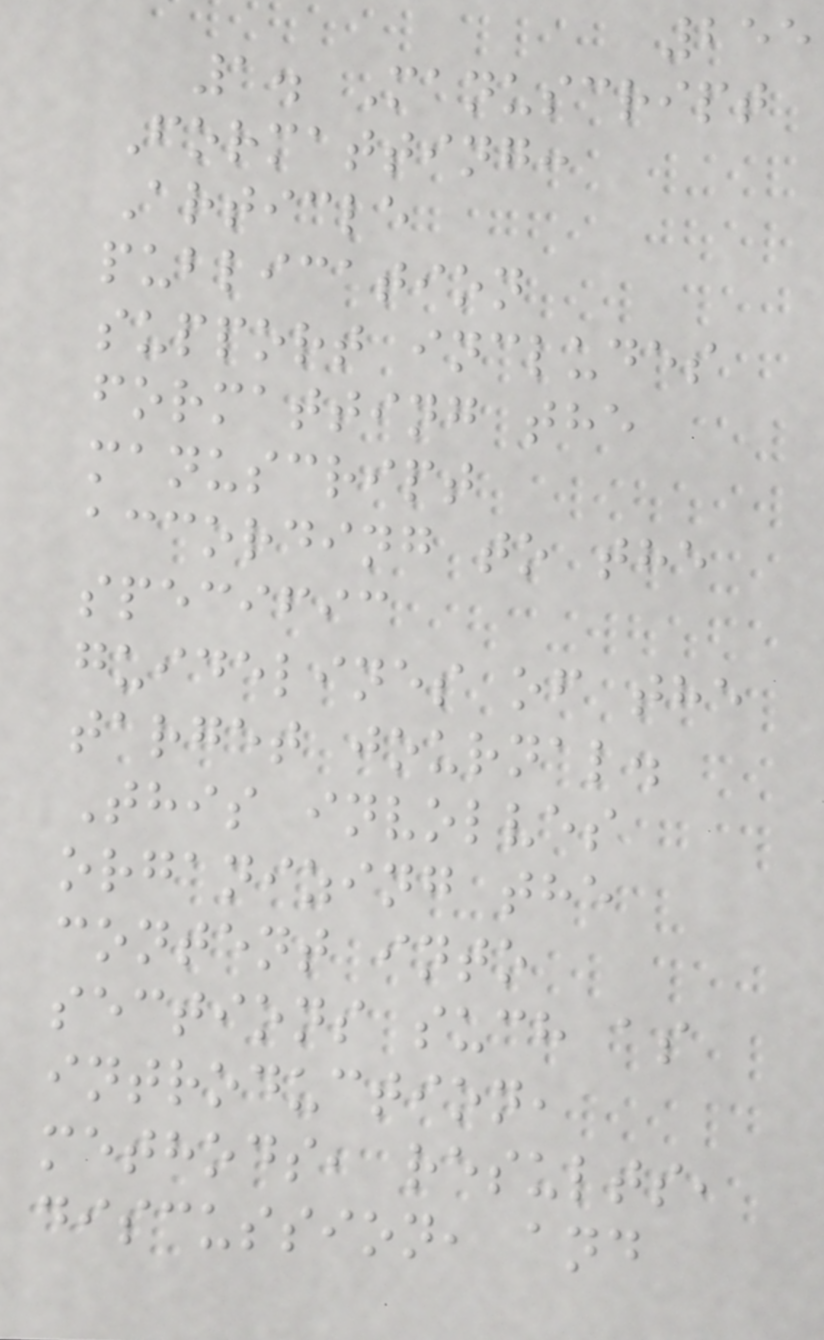255
1. Manuscript
Formatting:
Article
publication
support includes
formatting the
manuscript
according to the
specific
guidelines of the
target journal.
This involves
organizing the
content into
sections such as
introduction,
methods, results,
discussion, and
